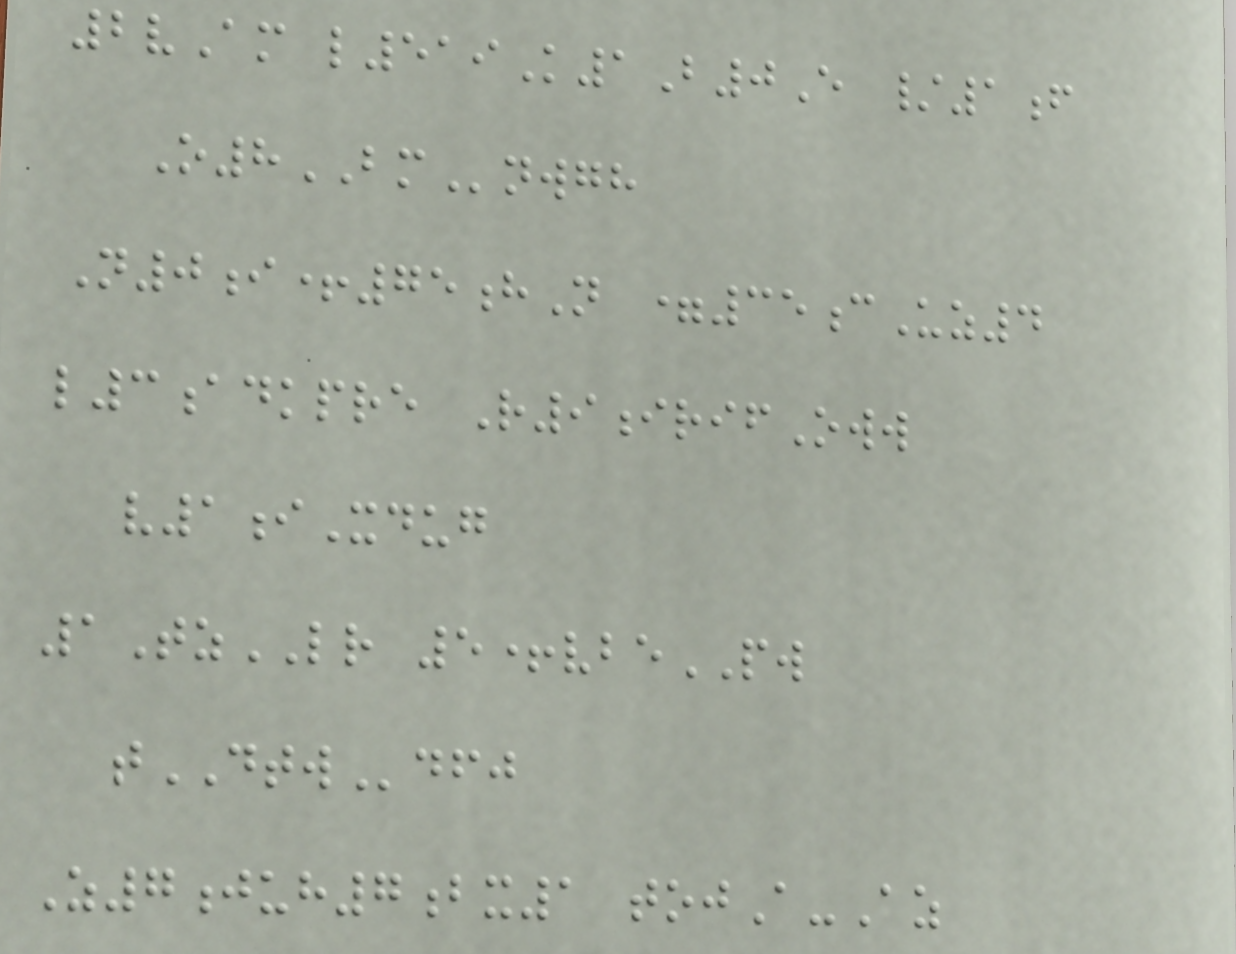2vAm l519K1B0E /1f
O8BMnwgh
N0i+75hN =35cUz4
l3adkpre R9irifOww
v1iXdug
1TzLR 5+vbePW
tDTWdfj
Z7juh7bx1 tojA-Az
